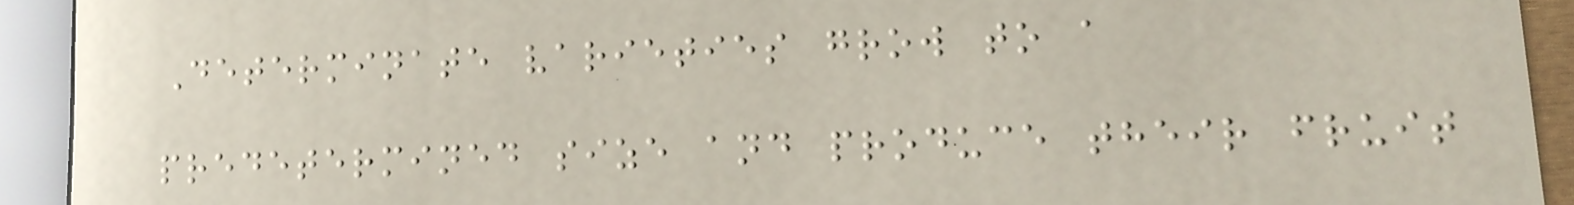Determinate varieties grow to a
predetermined size and produce their fruit
